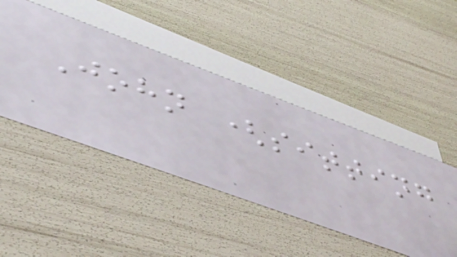John (sitting
